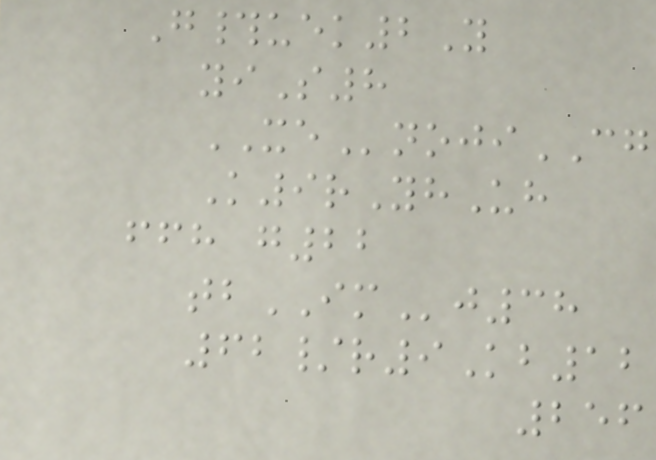G#uek2Y
yiS8
XEnojiCG
K9rYhUh
ffh g22
tbIMj38
62/r9Kb12
256
